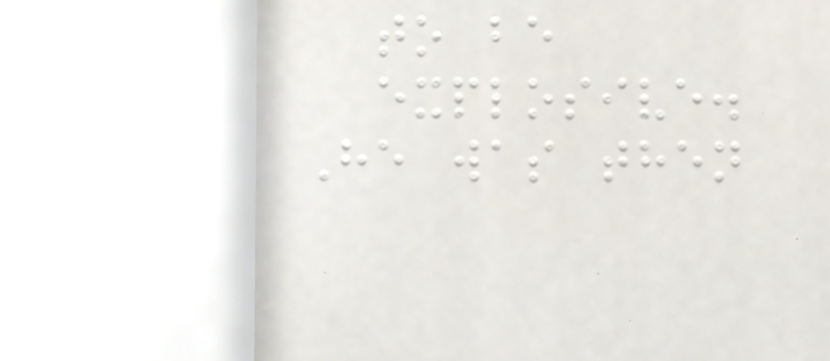to be
explosive.
He was then
